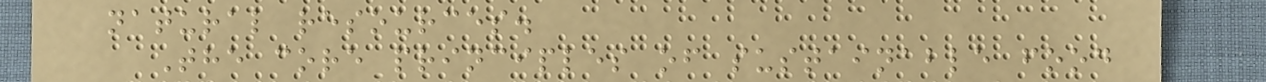natural resources.
The core principles of sustainable food
